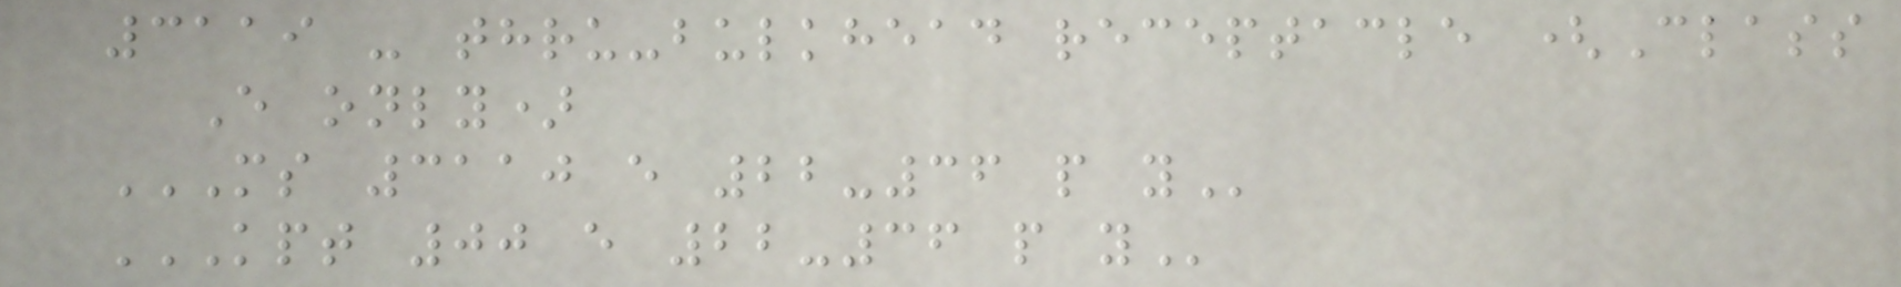3119 - thru-bulkhead receptacle (Class
E only)
MS 3110 E 22-36 P Y
KPT 00 E 22-36 P Y
